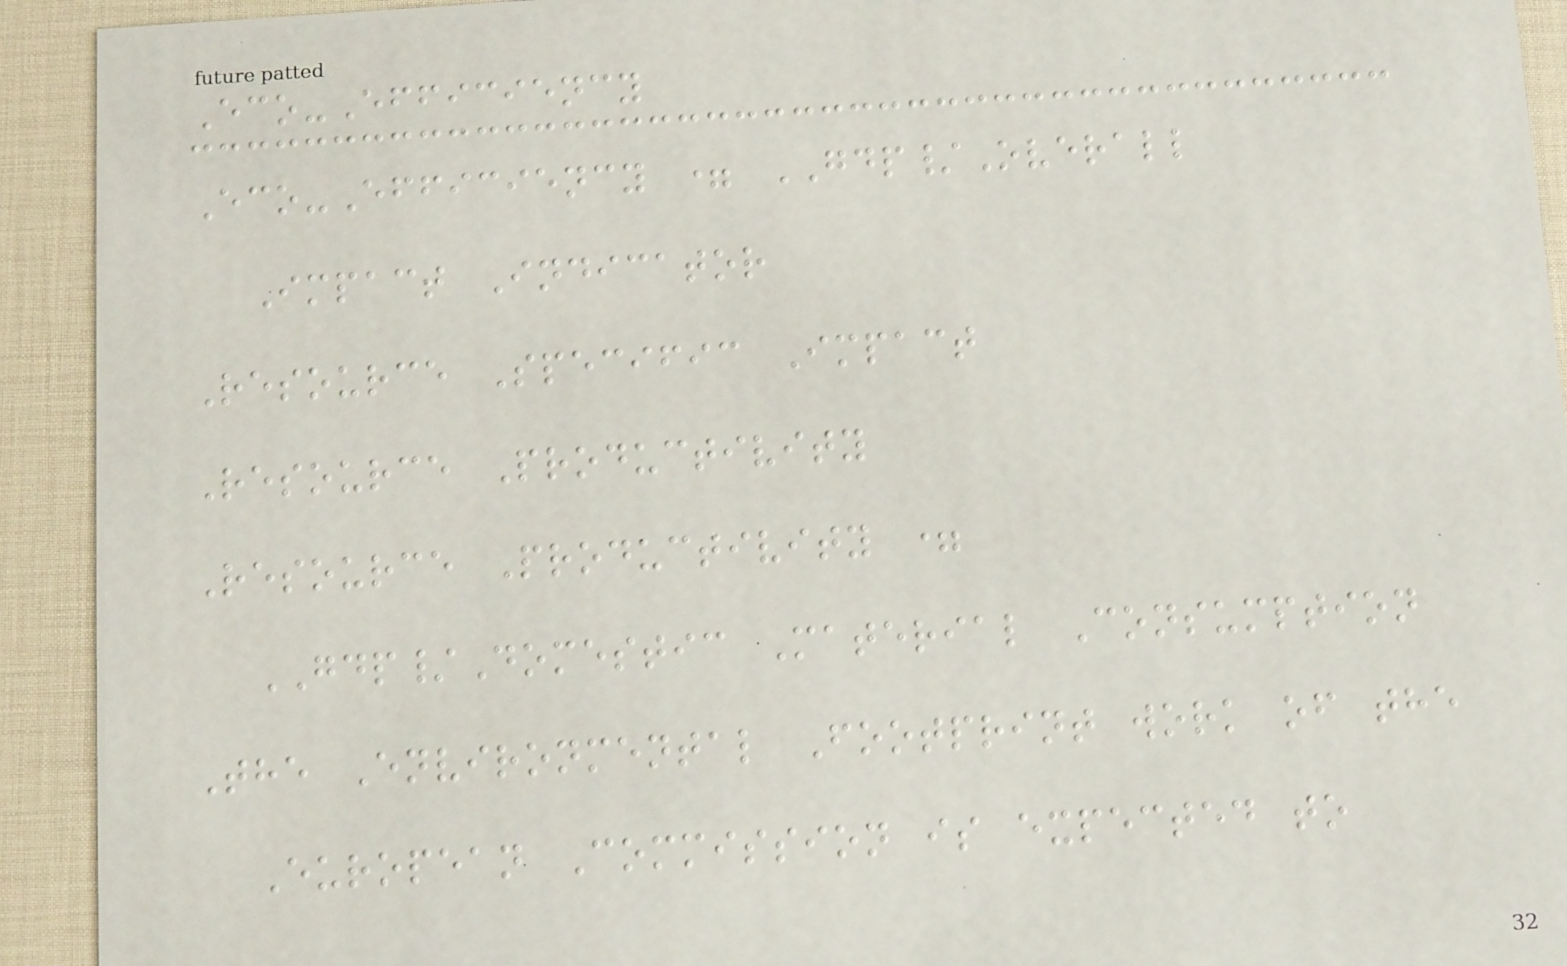Eco-Efficiency
Eco-Efficiency = GDP/Overall
Impact Indicator
Resource Specific Impact
Resource Productivity
Resource Productivity =
GDP/Domestic Material Consumption
The Environmental Footprint work of the
European Commission is expected to
